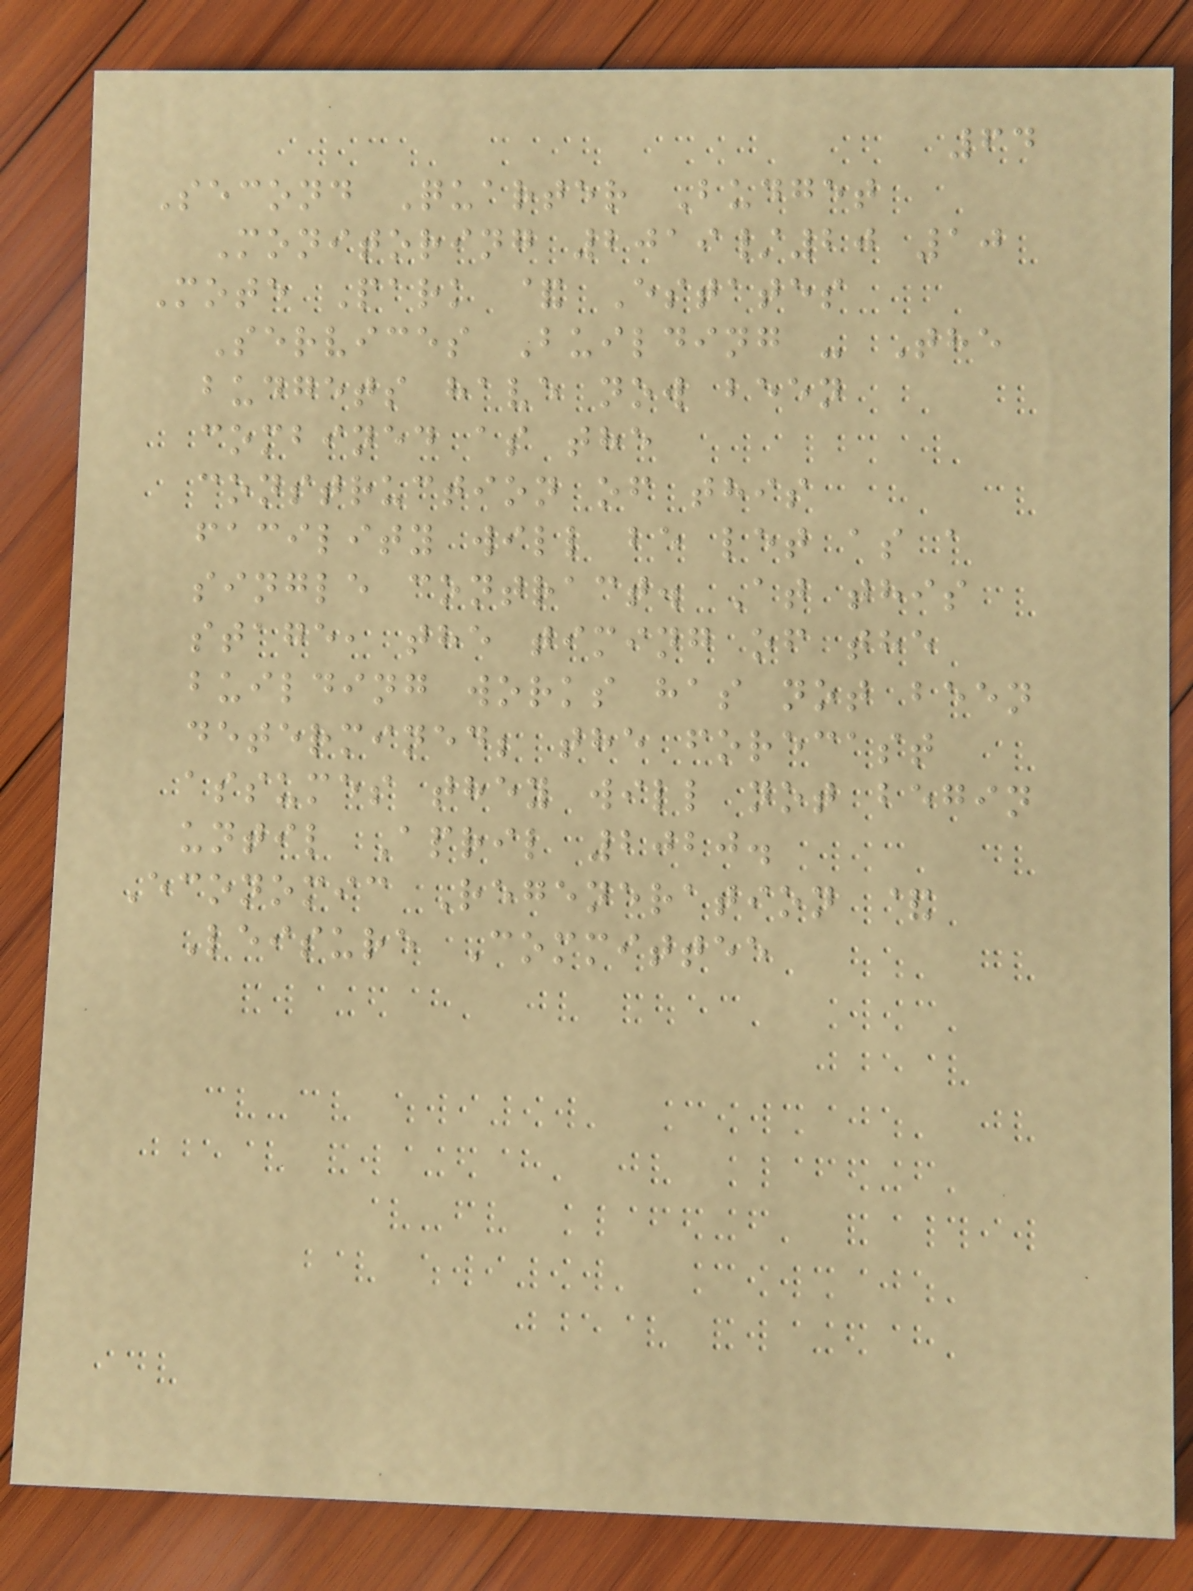64
Second Quarter Budget
Monitoring 2019/20 10
Mote Park & Estates
Services Building - The
budgets have now been
combined as the
construction of this
facility will be let as a
single contract. At this
stage, the timing of the
building works has not been
determined; the forecast
assumes they will not begin
until April 2020.
Economic Regeneration &
Leisure Committee
